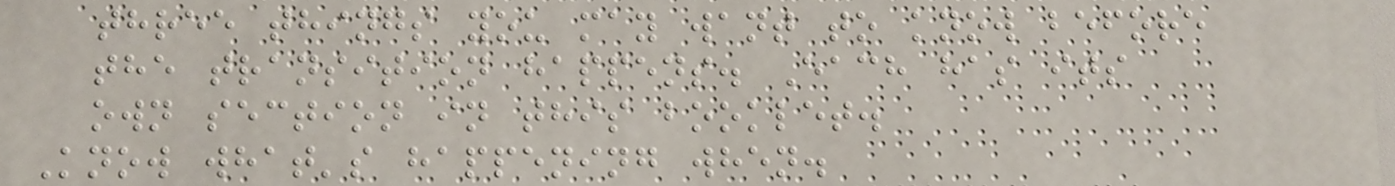three things you may want to know before
the transition happens. Each has its
own section in this booklet.
Know what's happening when.
